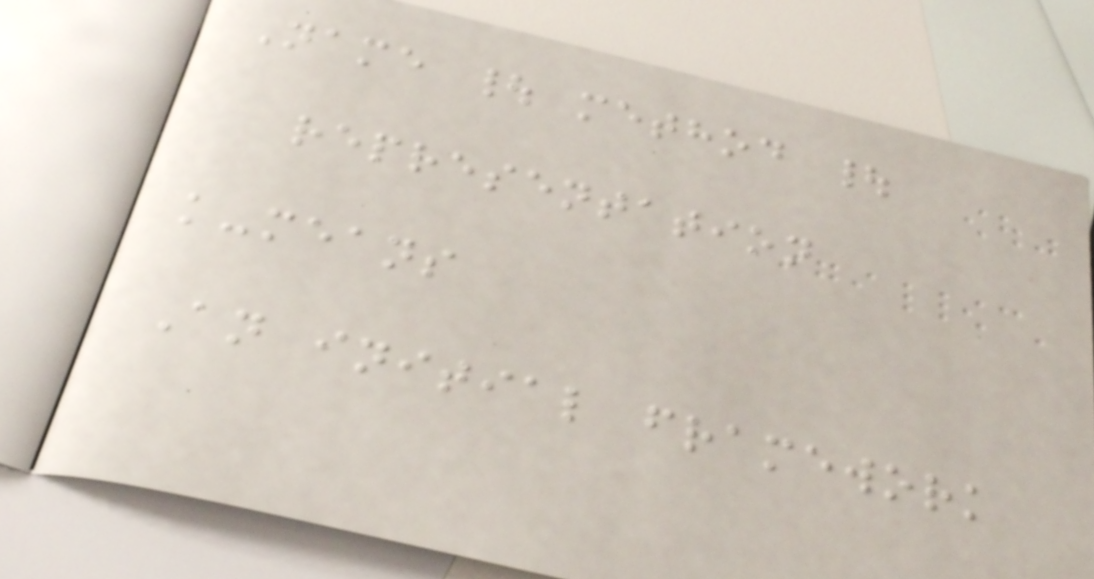Name | method |
representation
k-means
An initial framework
